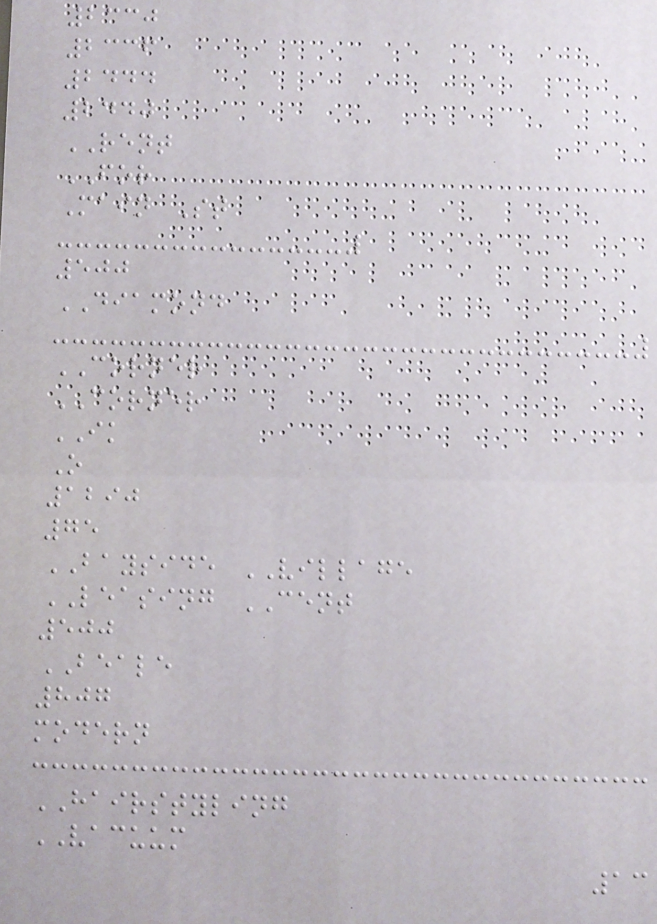2330
2336
2444
2440
RENT
FOR
Main St
500
DIAMOND
CORNER
CORNER
IK
O
1290
75
BAYSIDE VILLAGE
LEASING CENT
500
BEALE
807
modern
HAIRSTYLING
VACUUM
13
